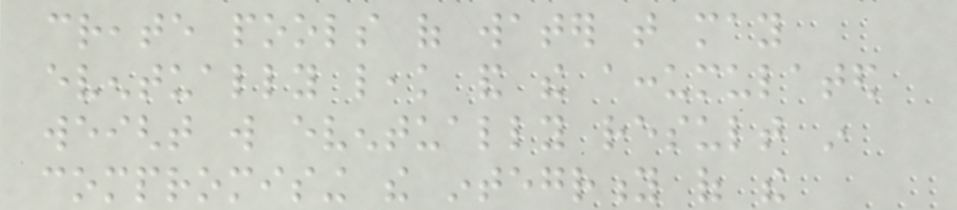create pools of water that may
eventually leak and the accumulated
weight will eventually result in
compromising the integrity of the
